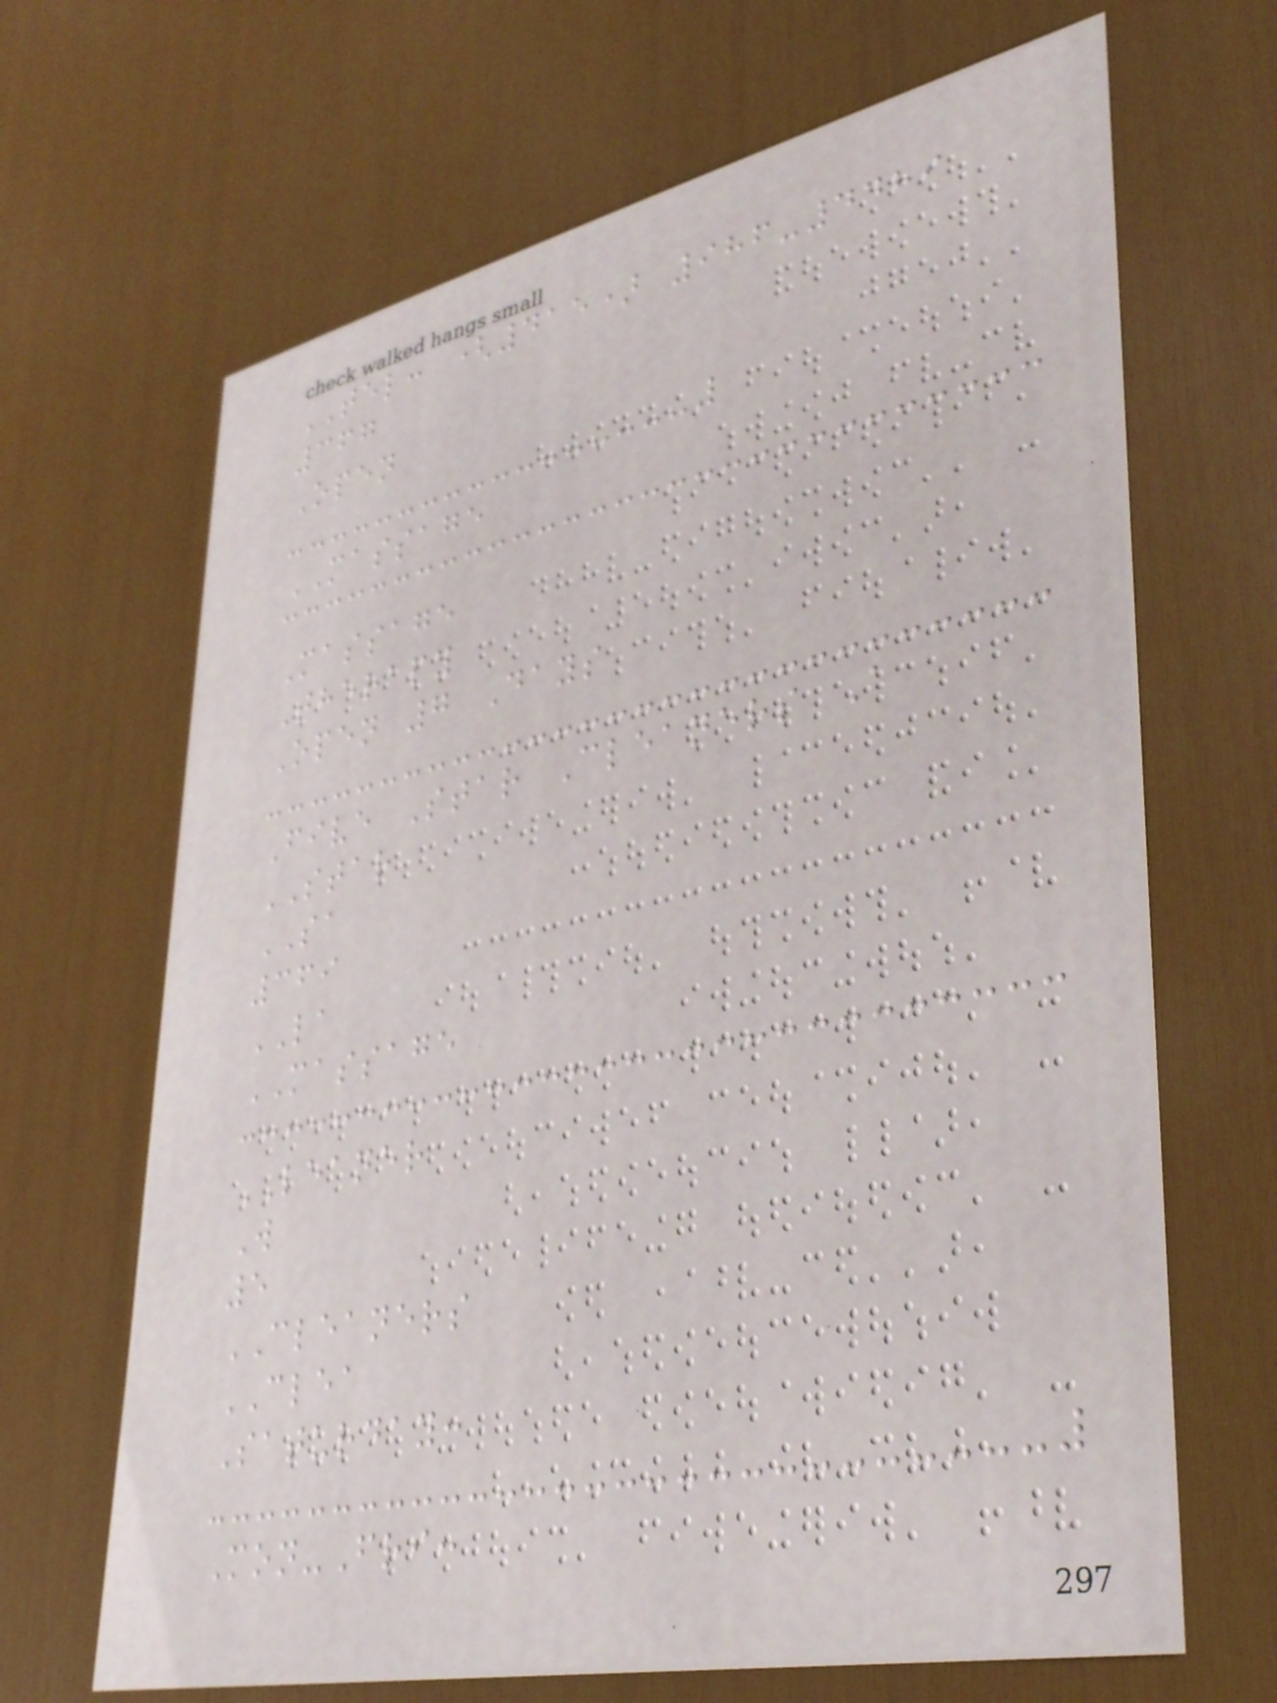TEL: (415) 986-4489
367
Open
MASSAGE
Massage
Therapy
Open 7 Days
Five Star Cleaners A
STAR
SA
369
LA
MASSAGE
LEANER
W
5
CLEANERS
CLEA
Saturday:
Mon-Fri:
